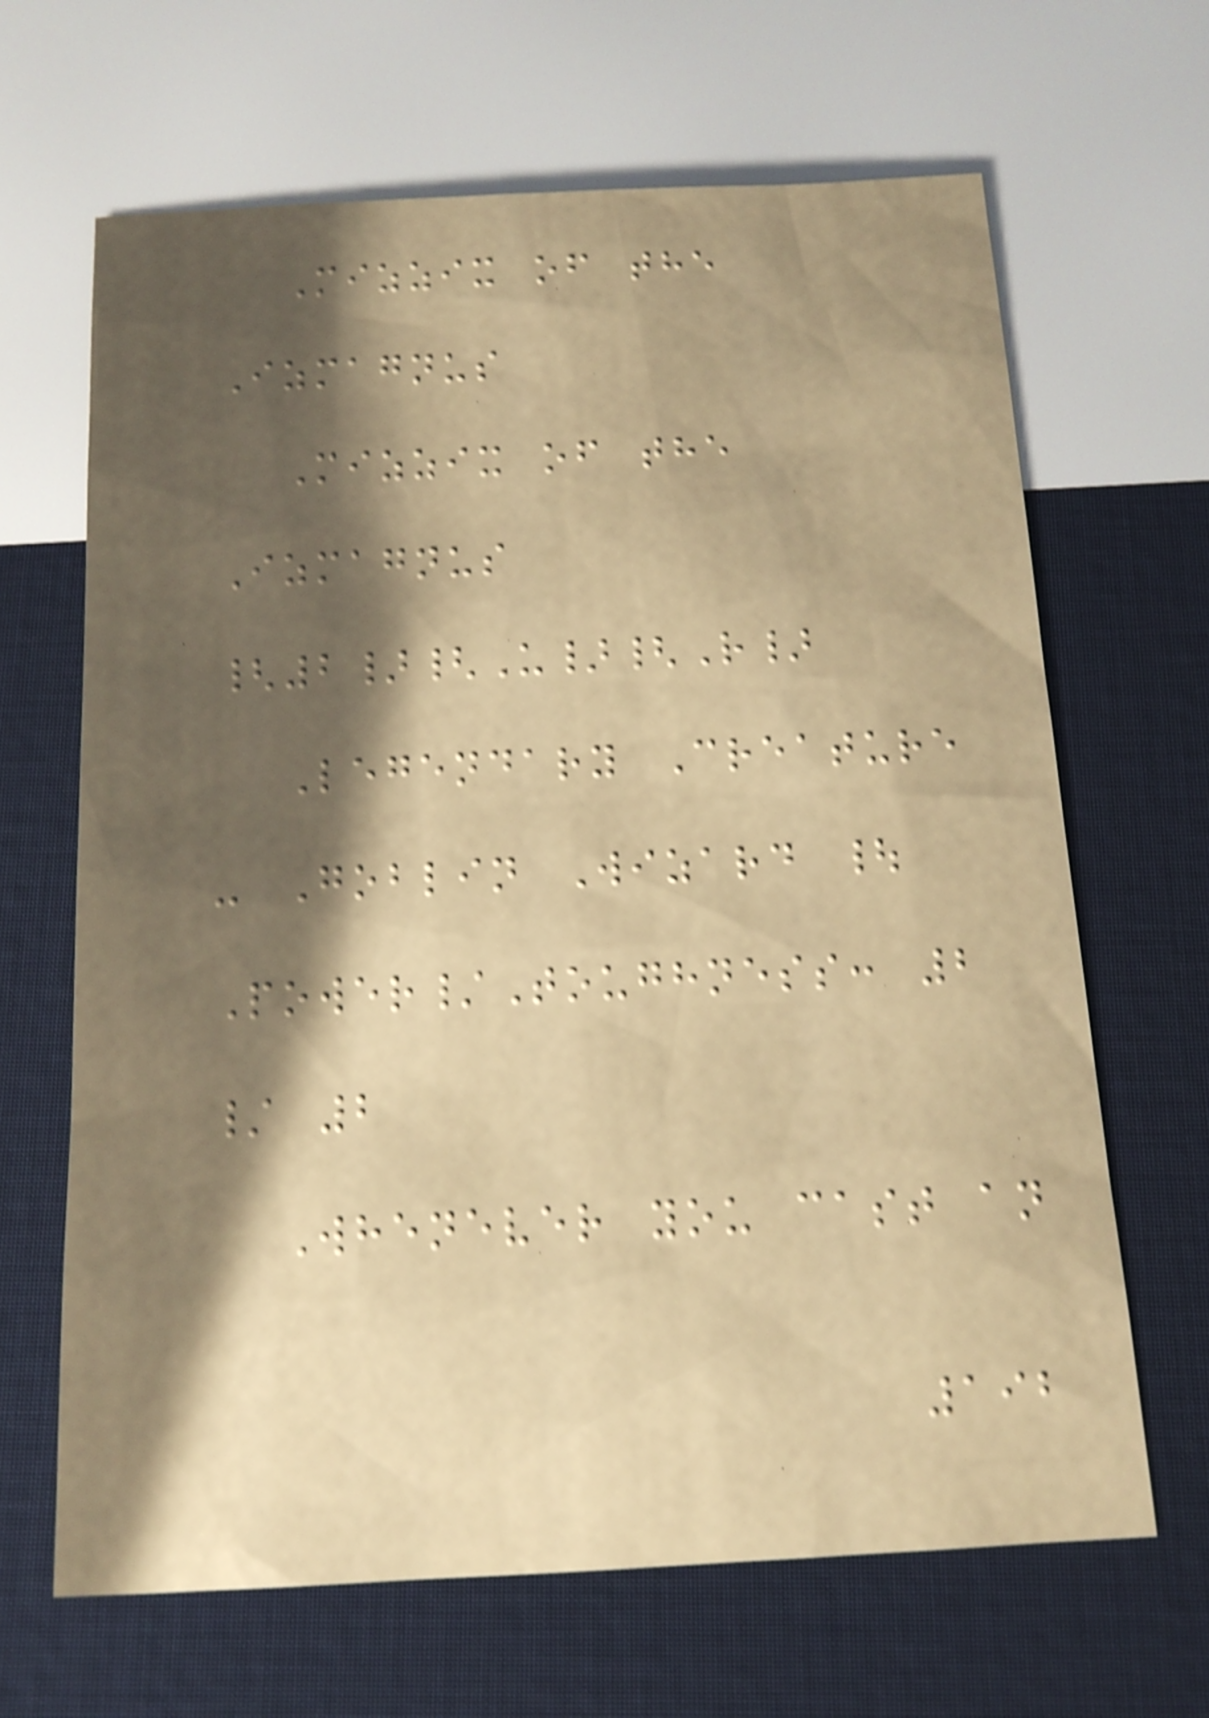Mizzix of the
Izmagnus
Mizzix of the
Izmagnus
{2}{U}{R}
Legendary Creature
- Goblin Wizard |
Power/Toughness: 2
/ 2
Whenever you cast an
192
